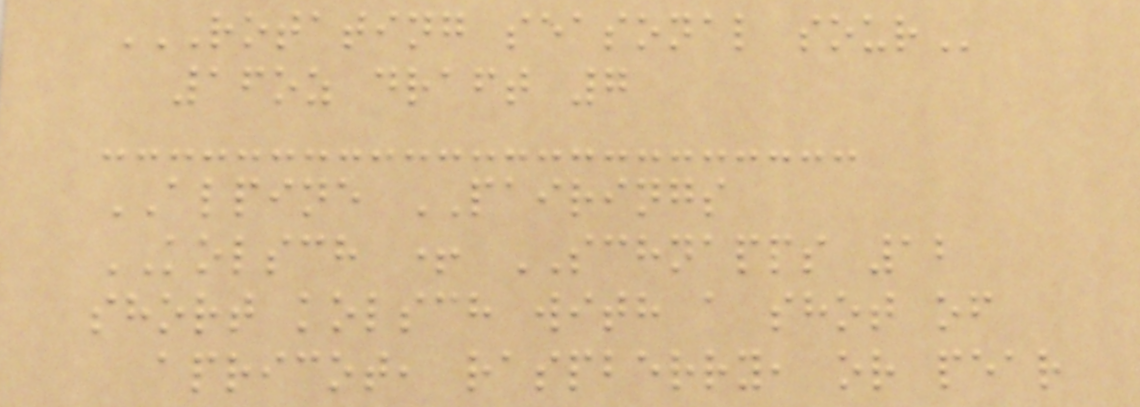ROTATING SEASONAL SOUR
16oz draft 7
ALPINE PAIRINGS
KOLSCH + SCHNAPPS 12
short kolsch with a shot of
apricot, raspberry, or pear
